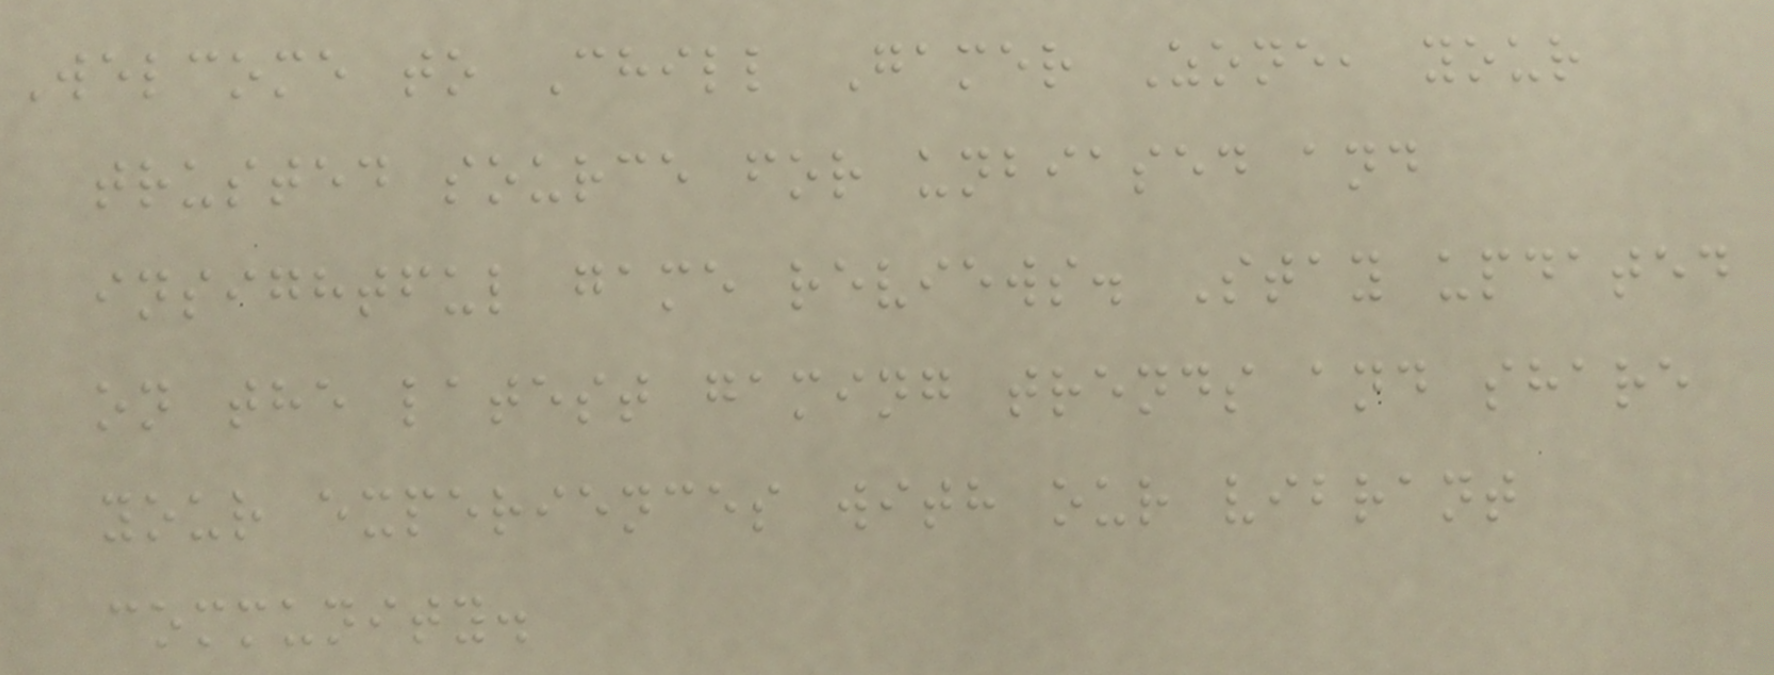Welcome to Chill Gamer Zone, your
trusted source for unbiased and
insightful game reviews. Stay updated
on the latest gaming trends and share
your experiences with our vibrant
community.
